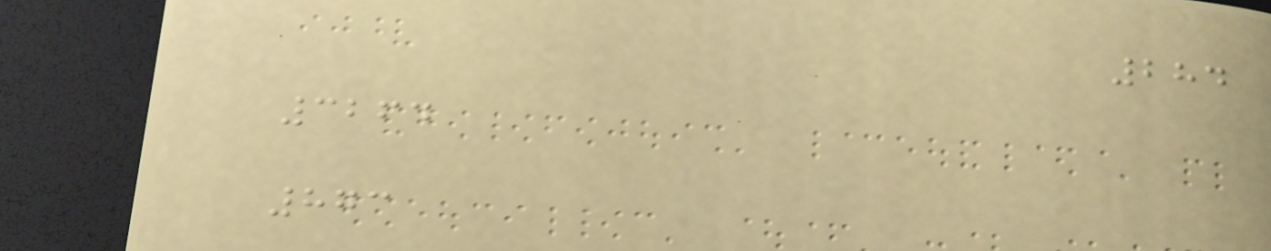284
3264
873
